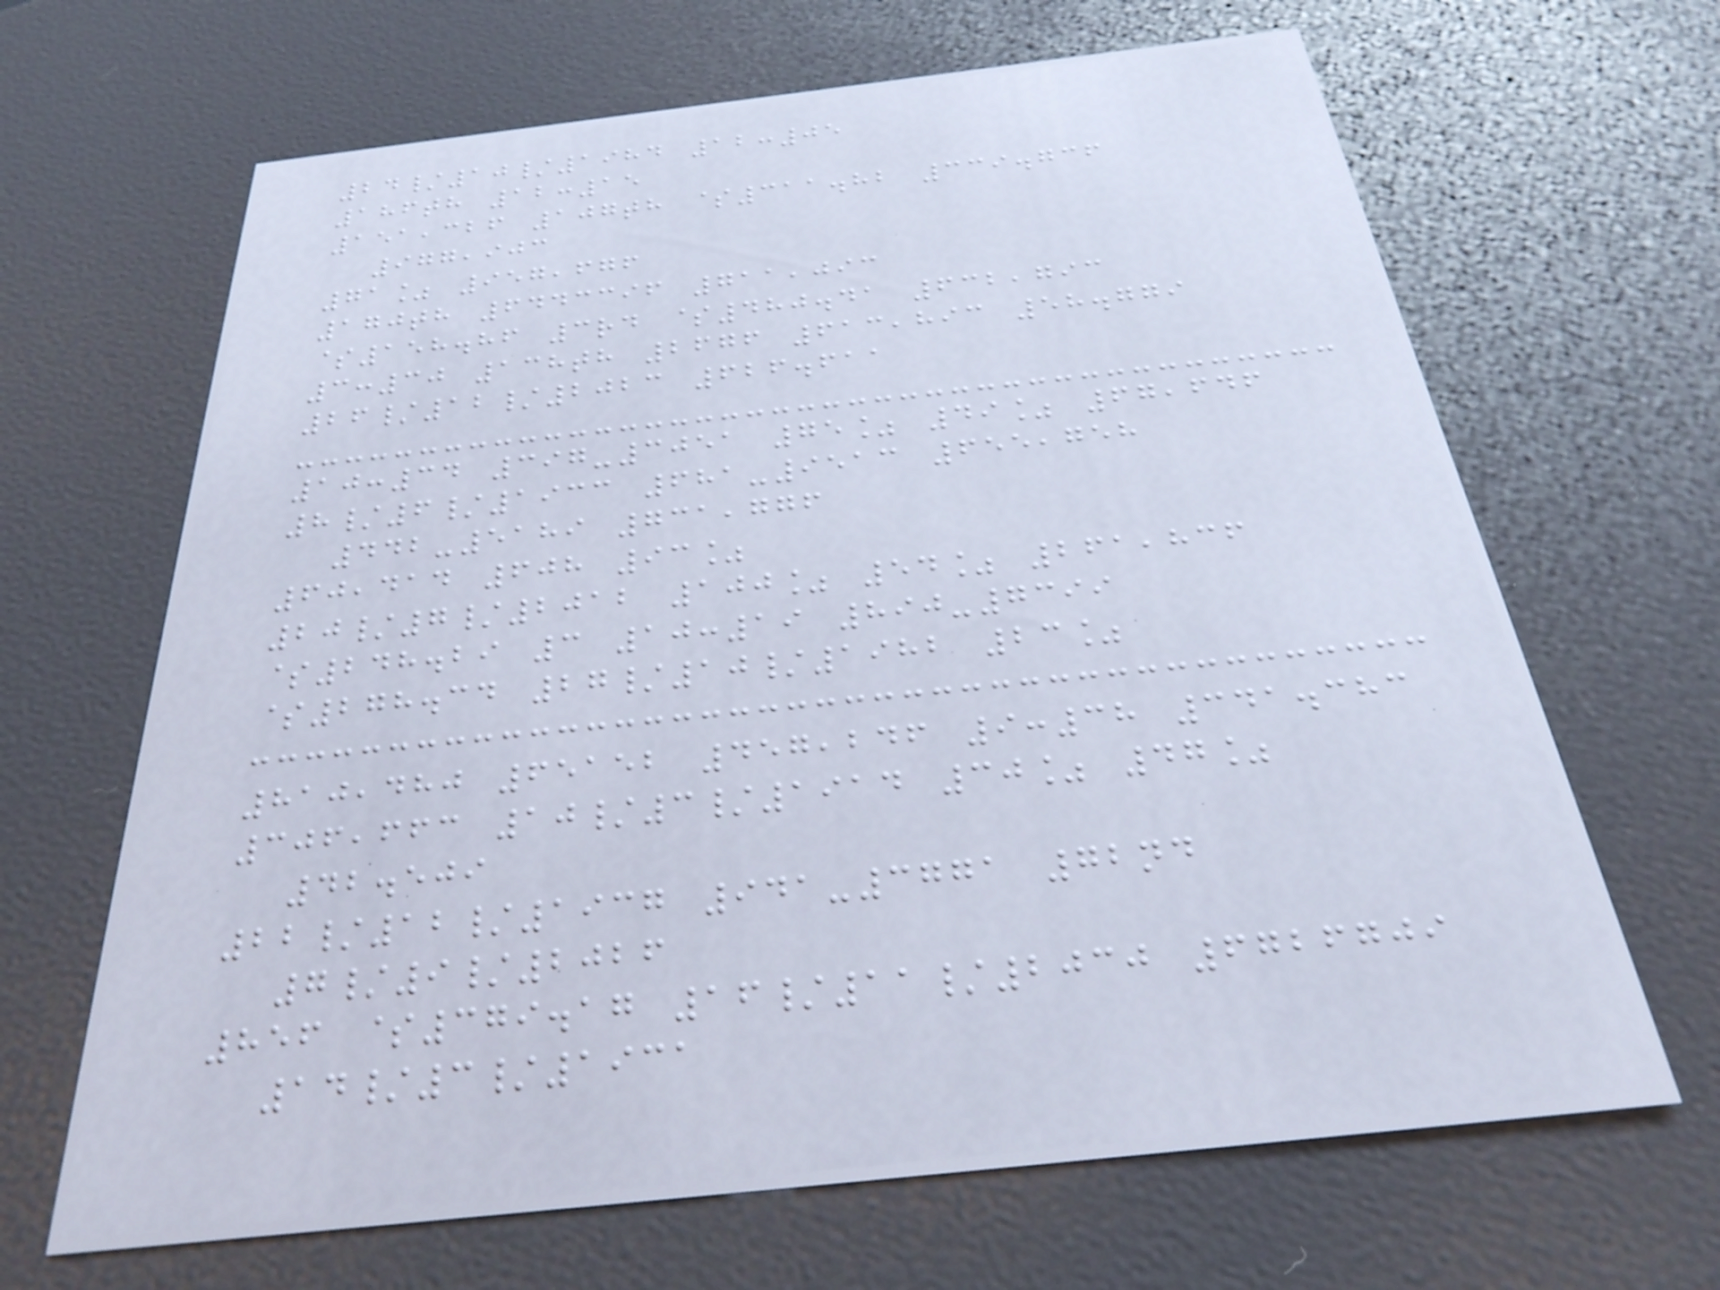24/10/1984 12:05
186th 12:15
151,326 107th $311.82 339.736
977,903
71% 957,676
170th 6443396 711,093
$158.86 3rd $480.41 632,793
3:30 138th 2676 613,893 58.779
26/12/2023 626.611
10:34 397-3051 75% 49% 67,646
8/6/1933 681-9513 655,758
442-5189 731,776
60,414 608 93%
20/7/2012 100% 54% 261,836
$248.29 3 10:19 890-7399
$278.34 27/10/1982 23%
810,480 65152 457,246 9:38 341.383
306,663 10/3/1914 30% 47%
42.509
22/12/1937 941-3771 72nd
7/9/2026
856 $379.17 16/11/2030 6726709
14/3/1931
